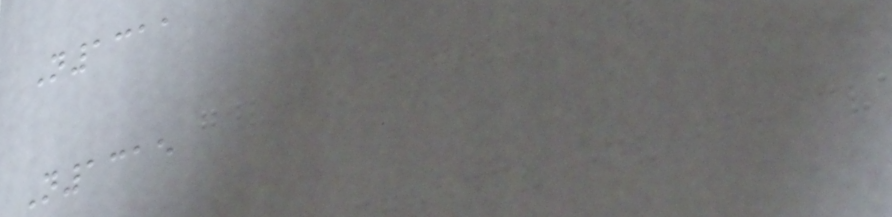N1311
N1315
